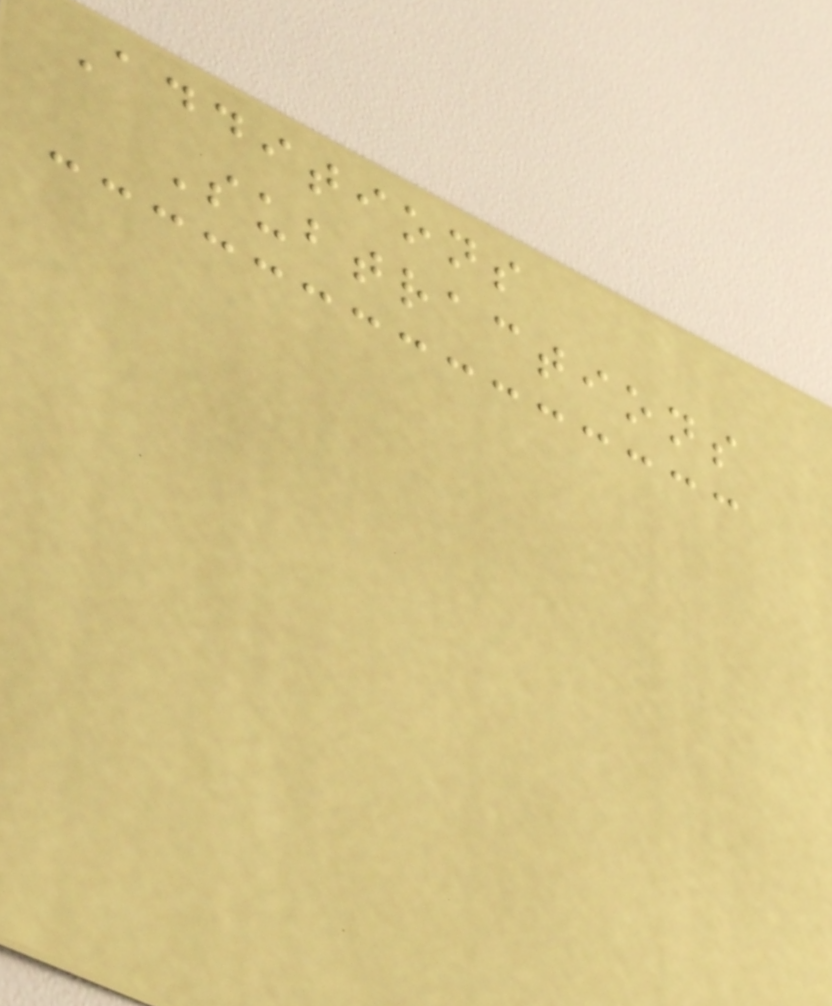Additions
Subtractions
